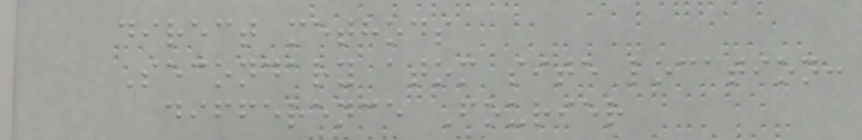direct methods
Secondary atom site location:
difference Fourier
